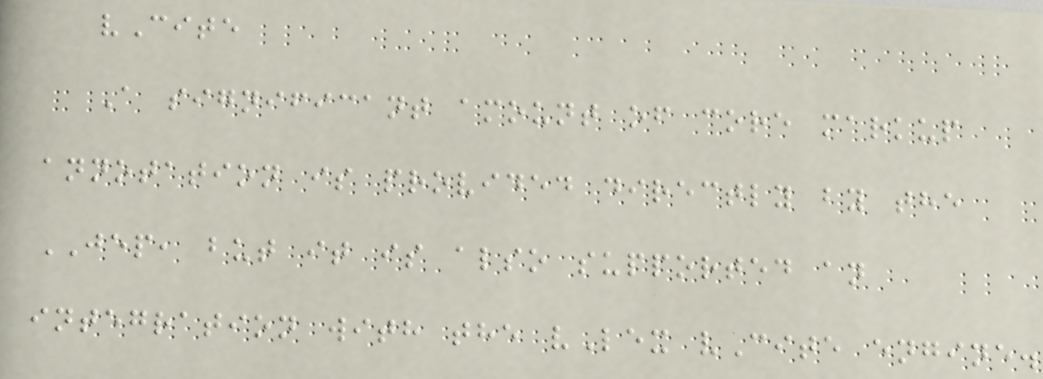vCite
A significant amount of core markup
annotation is provided directly by the
JEP, but it is also supported an
integration with the vLex vCite engine.
